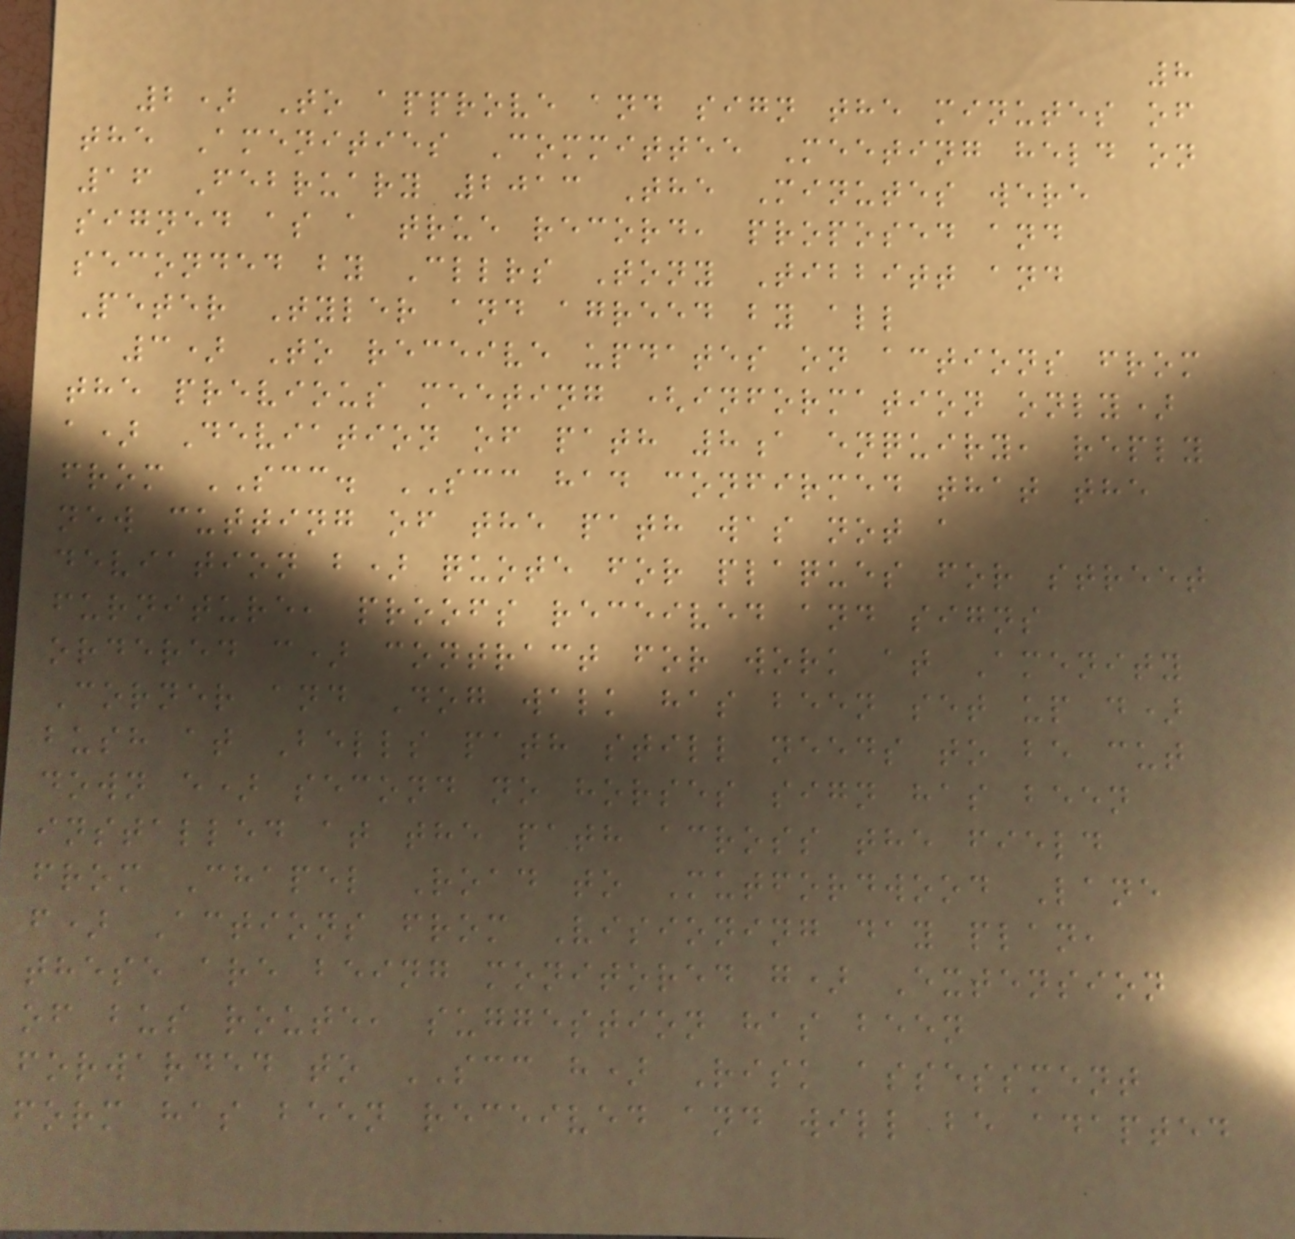8
2) To approve and sign the minutes of
the Amenities Committee Meeting held on
16 February 2013 The Minutes were
signed as a true record, proposed and
seconded by Cllrs Tony Tibbitt and
Peter Tyler and agreed by all
3) To receive updates on actions from
the previous meeting (information only)
a) Deviation of path 8a enquiry, reply
from SCC. SCC had confirmed that the
new cutting of the path was not a
deviation b) quote for plaques for street
furniture, proofs received and signs
ordered c) contract for work at Amenity
Corner and Dog walk has been set up d)
bush at Bells path still needs to be cut
down e) second no horses sign has been
installed at the path across the field
from Chapel Road to Mutfordwood Lane
f) Actions from Visioning day plan,
these are being monitored g) Extension
of bus route, suggestion has been
forwarded to SCC h) Risk assessment
form has been received and will be adapted
